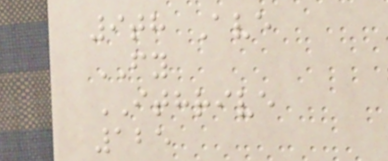9th Ave
FY
ITHRIVE
125
